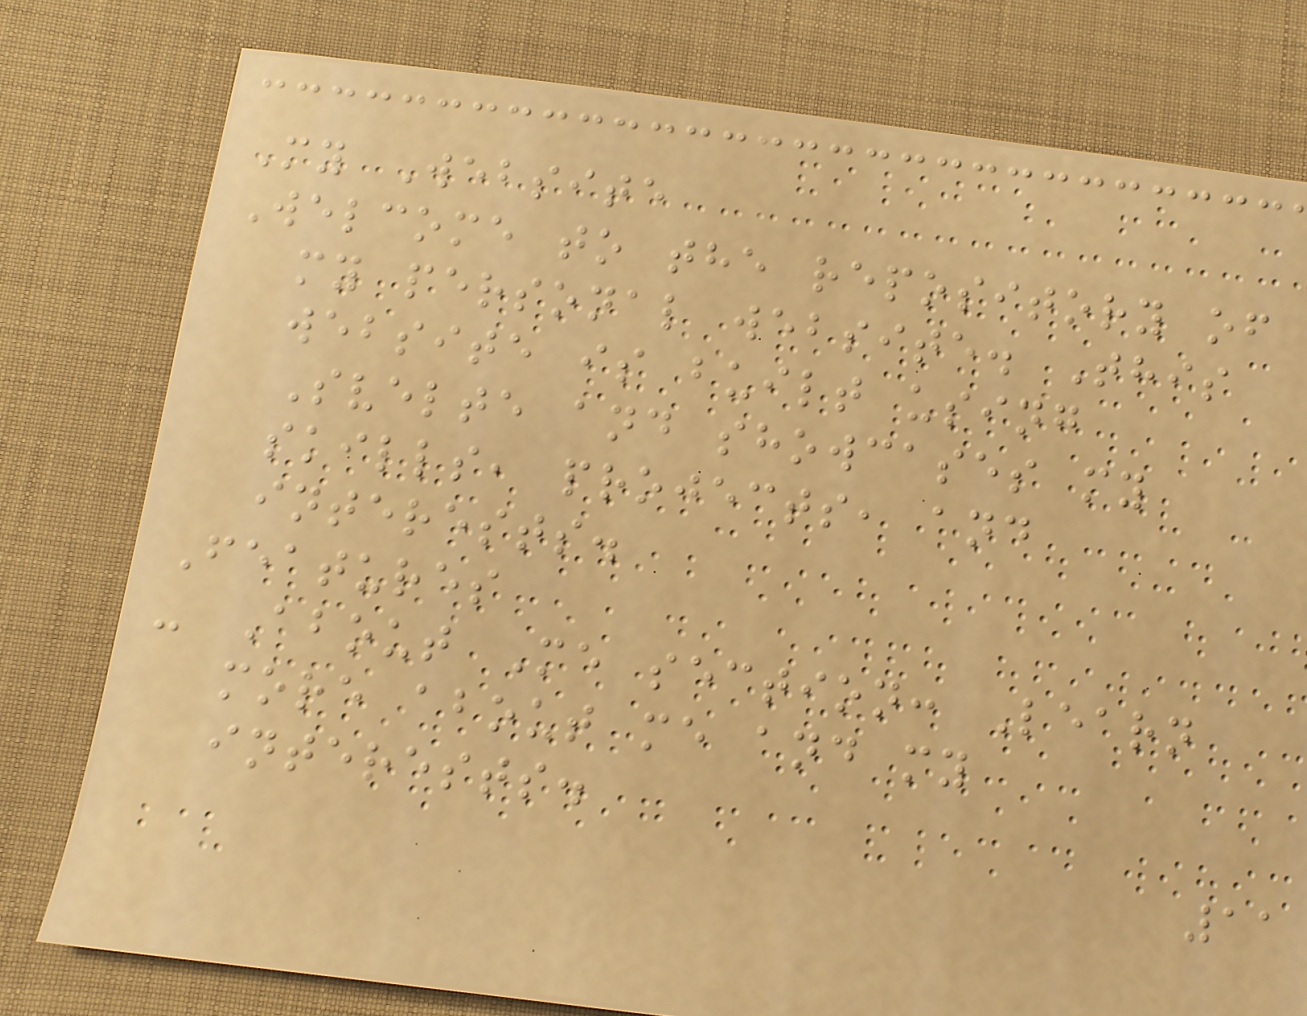My Website
Welcome to the repository of
my personal website. This
website is built using
Svelte and showcases my
skills, projects, and
interests.
Features
- About Me section: Learn
more about me and my
interests.
11
